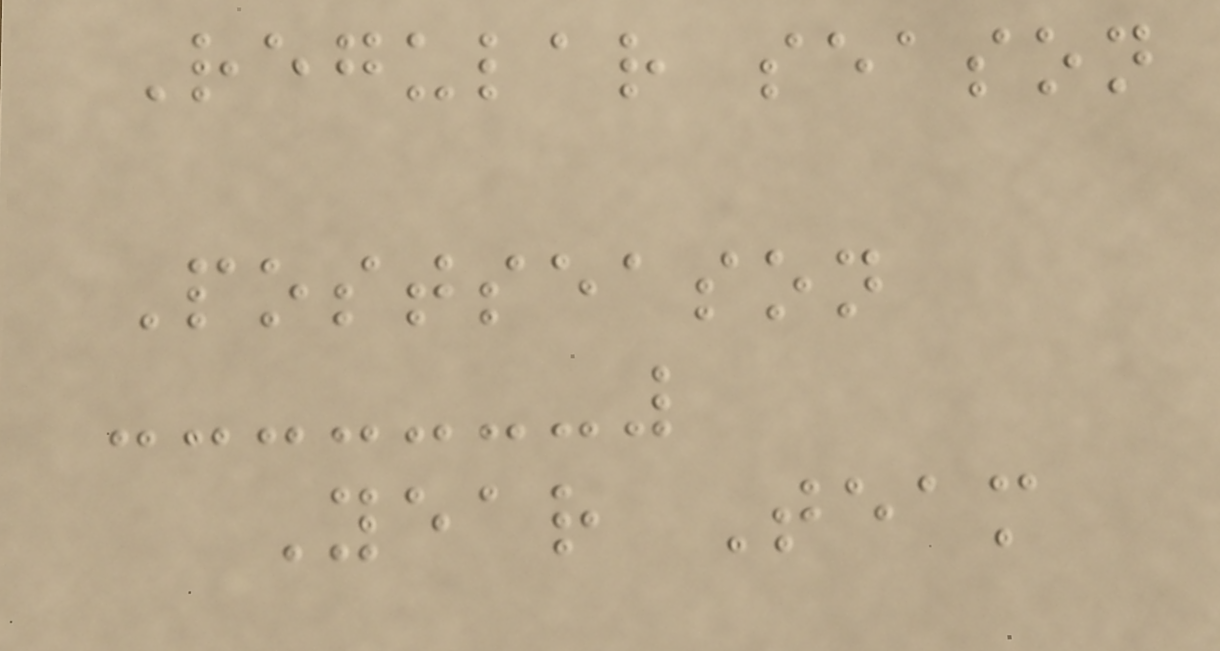Regular season
Postseason
Year Team
